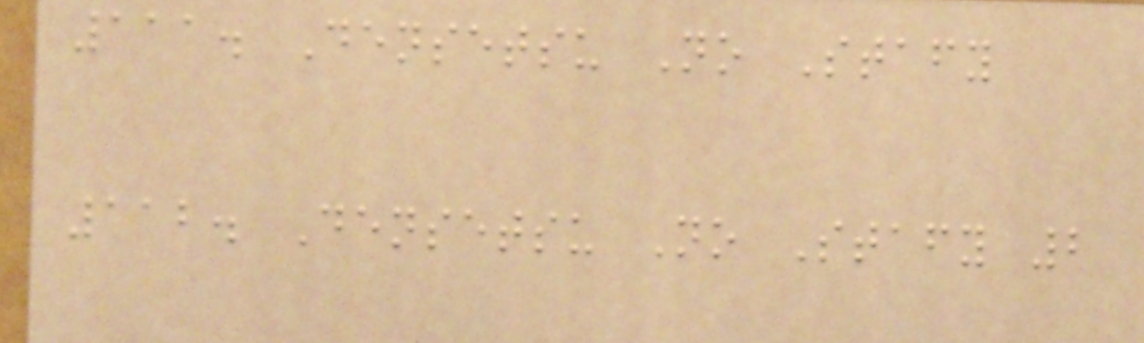111. Densetsu No Stafy
112. Densetsu No Stafy 2
